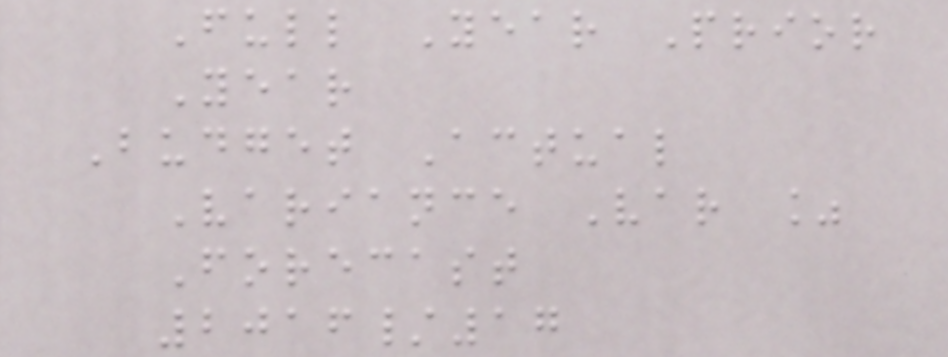Full Year Prior
Year
Budget Actual
Variance Var %
Forecast
2016/17
